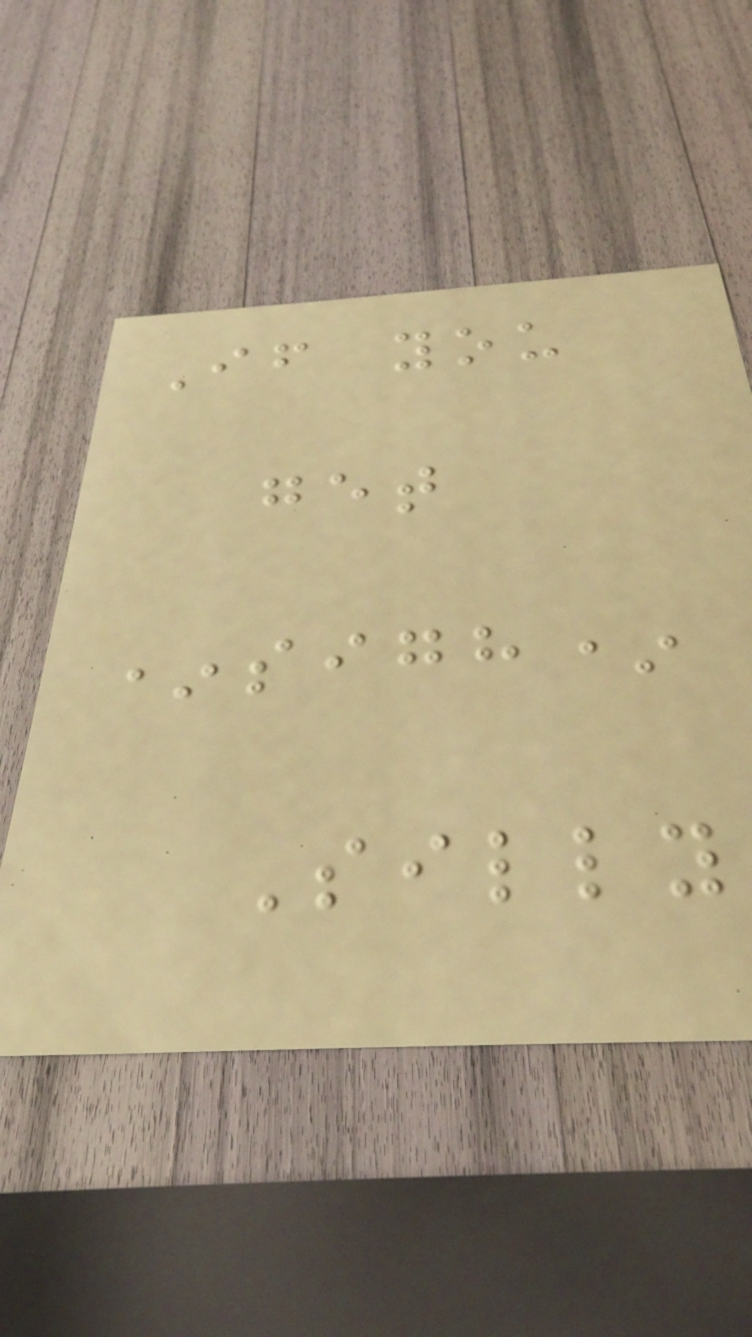If you
get
*sigh*
Silly
